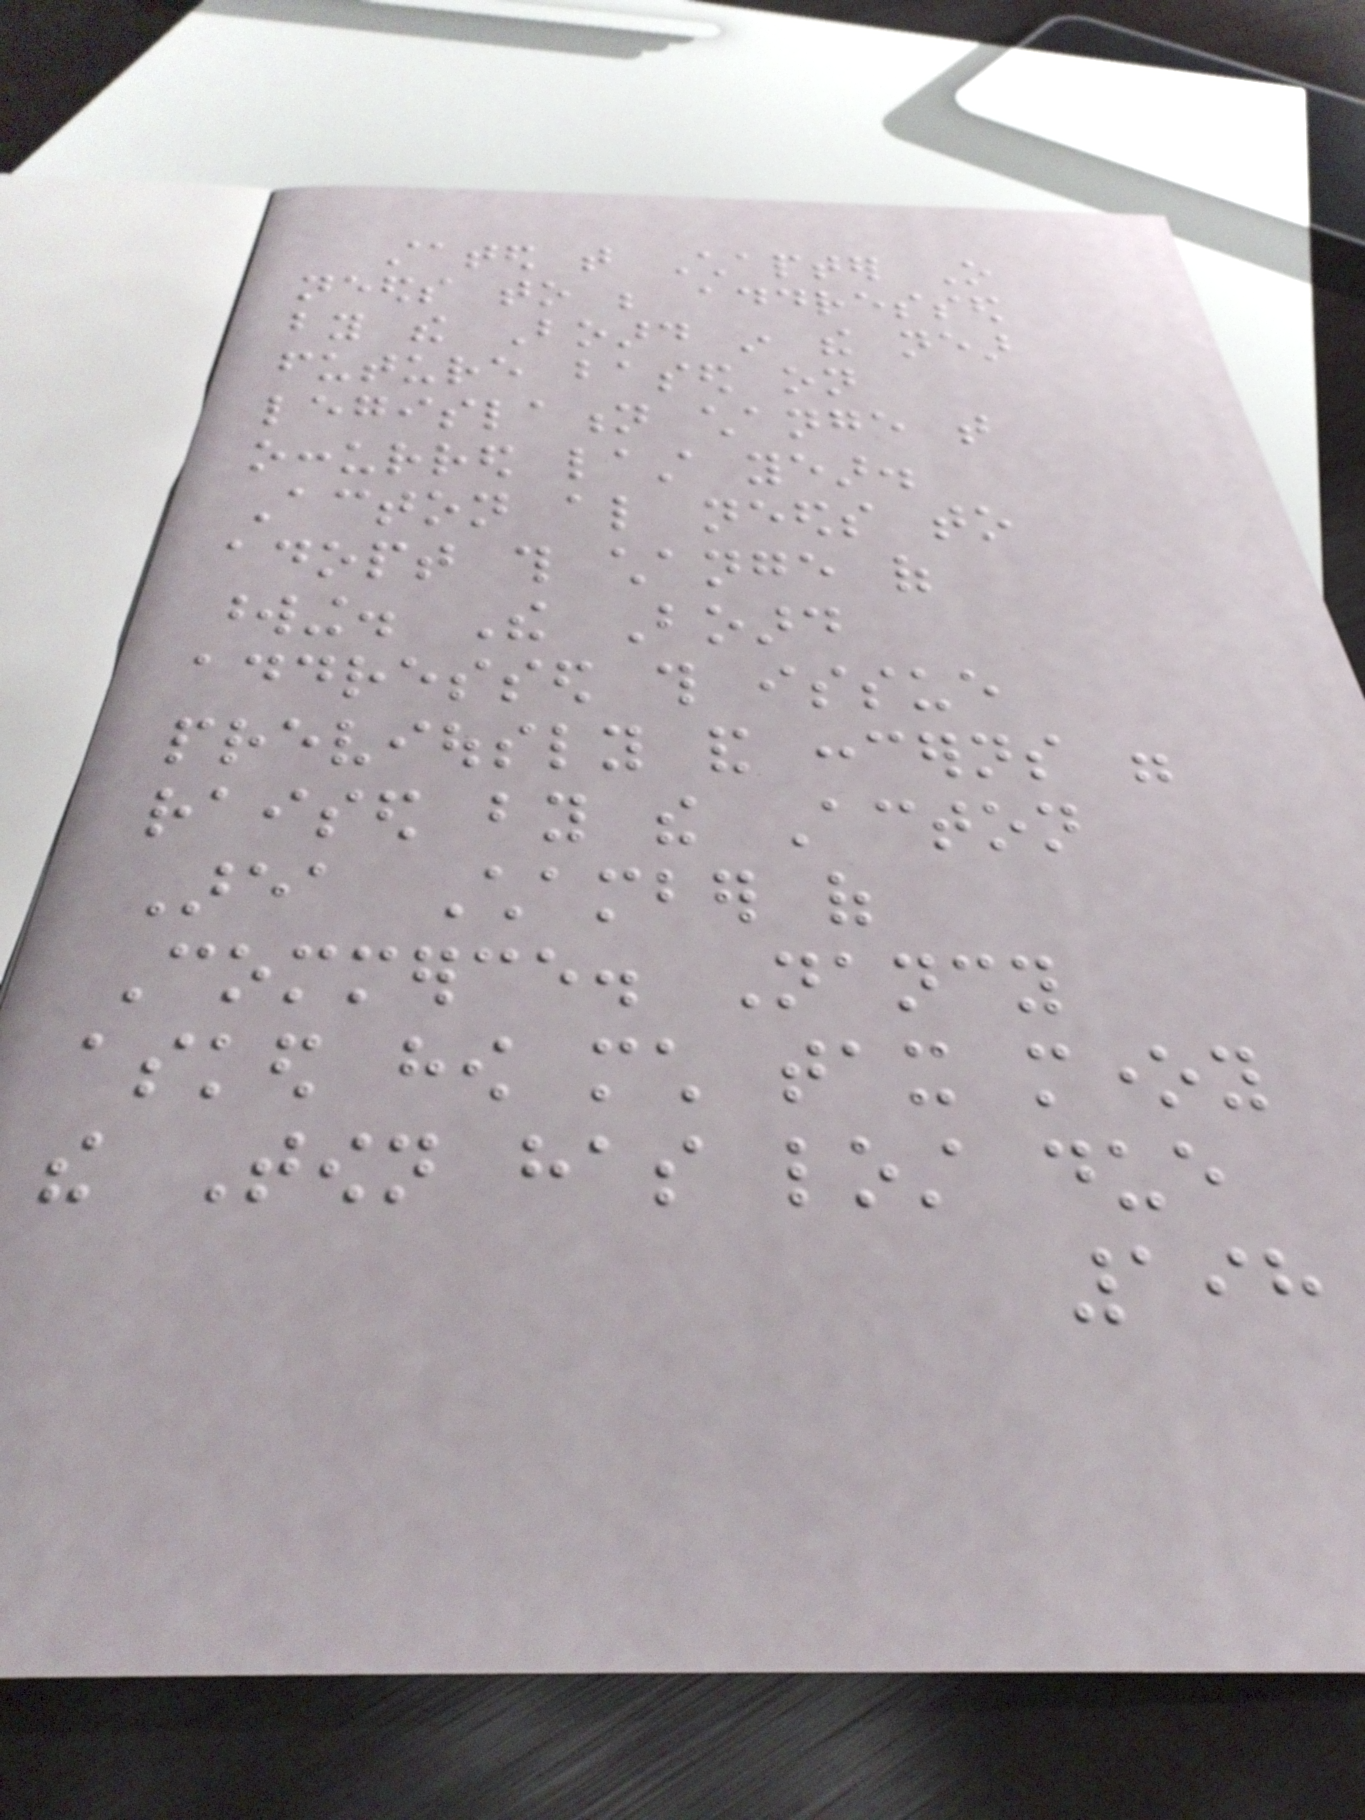stated that Chapter O
needs to be addressed
by the Board in the near
future based on
legislation change that
occurred last year.
Acton also needs to
adopt this change of
wording. The Board
addressed this issue
previously and concerns were
raised by the Acton
Area Chamber of
Commerce. Nancy
asked how much tax money
the Town has lost due
198
